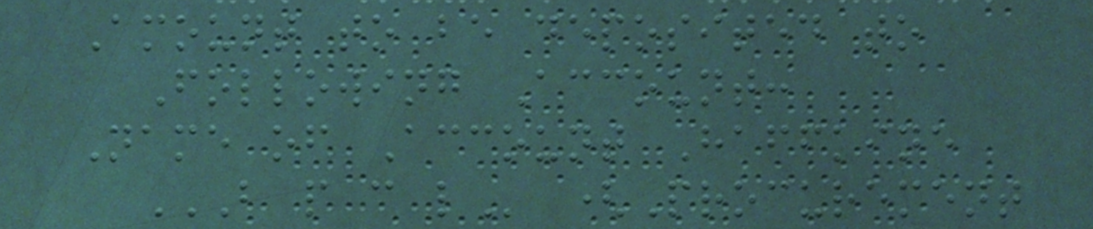Amount to be deposited to
Following Account:
Name of Account Haffkine
B P C L (Procurement
